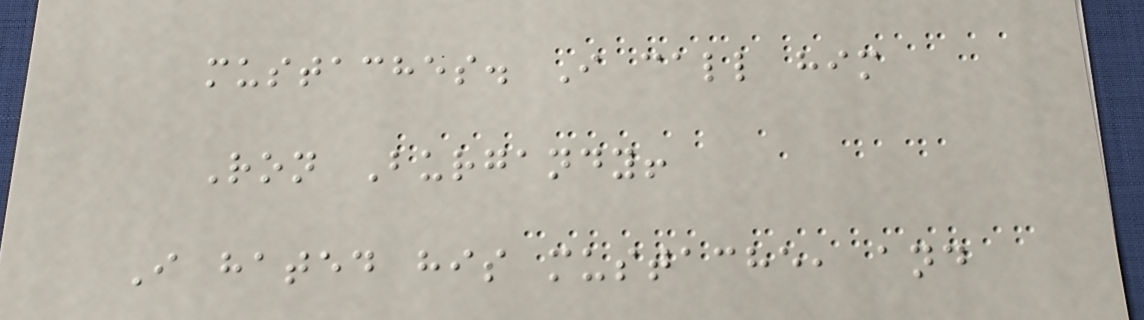mustaches. I call him
Ron Burgandy!
I hated his mustache, and
